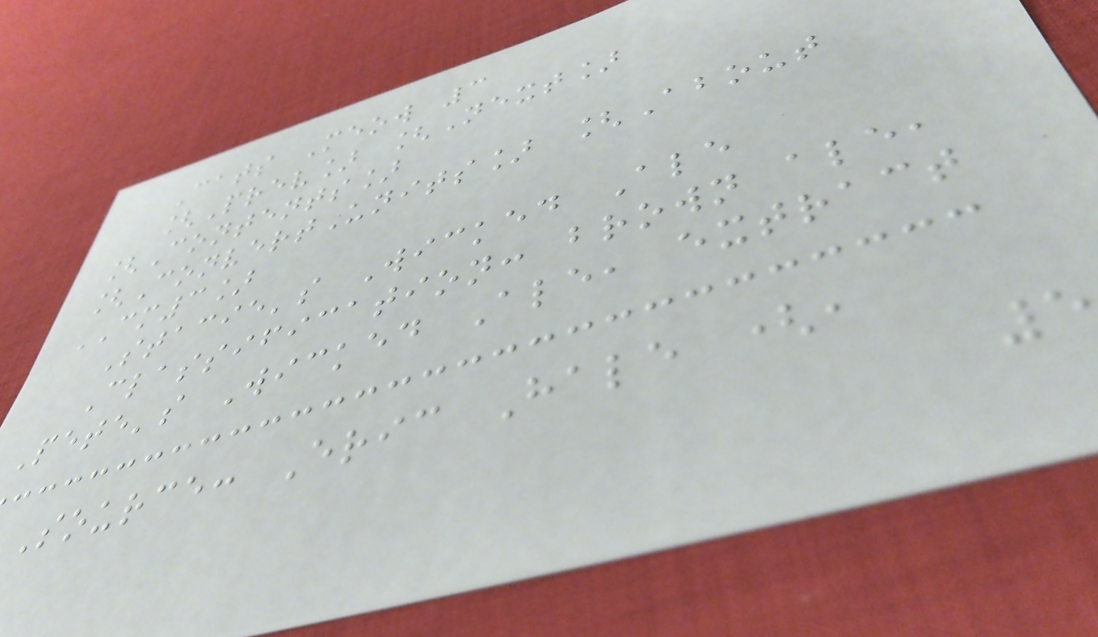Cats Meow 3
[Prev] [Next]
[Contents]
[ConvertUnits] [About
CM3]
Stacie's Wicked Ale
Classification: brown ale,
Pete's Wicked Ale, extract
Source: Eric Hale (,
5
